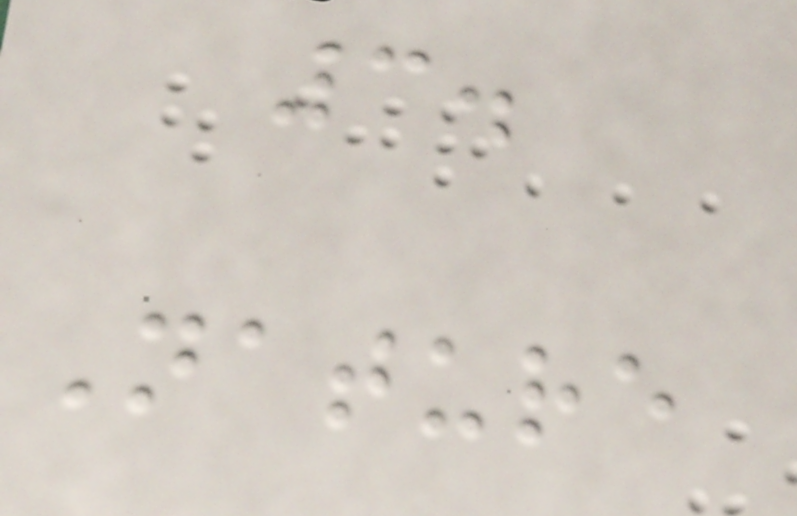3.
Nature
